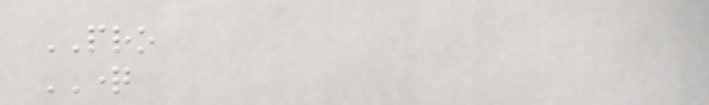PRO
QUESTION
